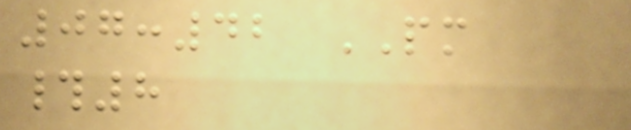07:42 PM
#8
